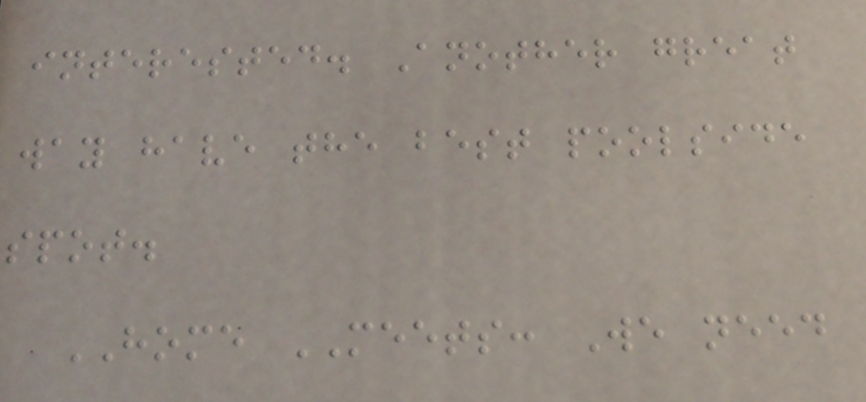interested. Another great
way have the best poolside
spot.
HOME MEETS: We need
